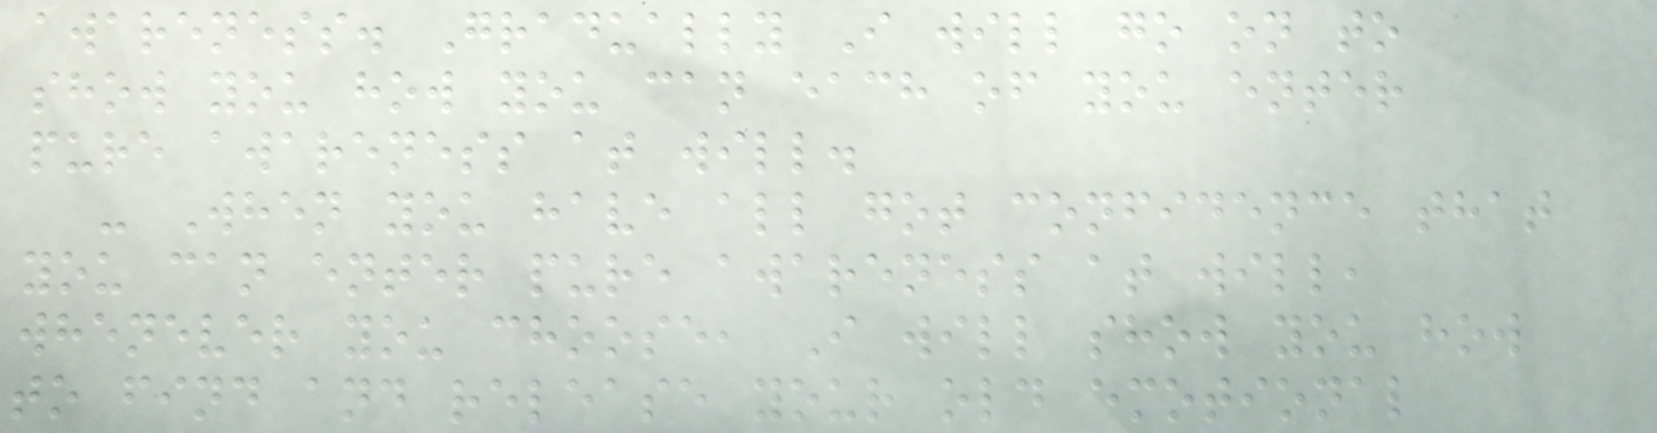awareness. Gradually I will go on to
show you how you can each of you enter
pure awareness at will.
- When you have all got confidence that
you can enter pure awareness at will,
whenever you choose, I will show you how
to find and release your old emotional
